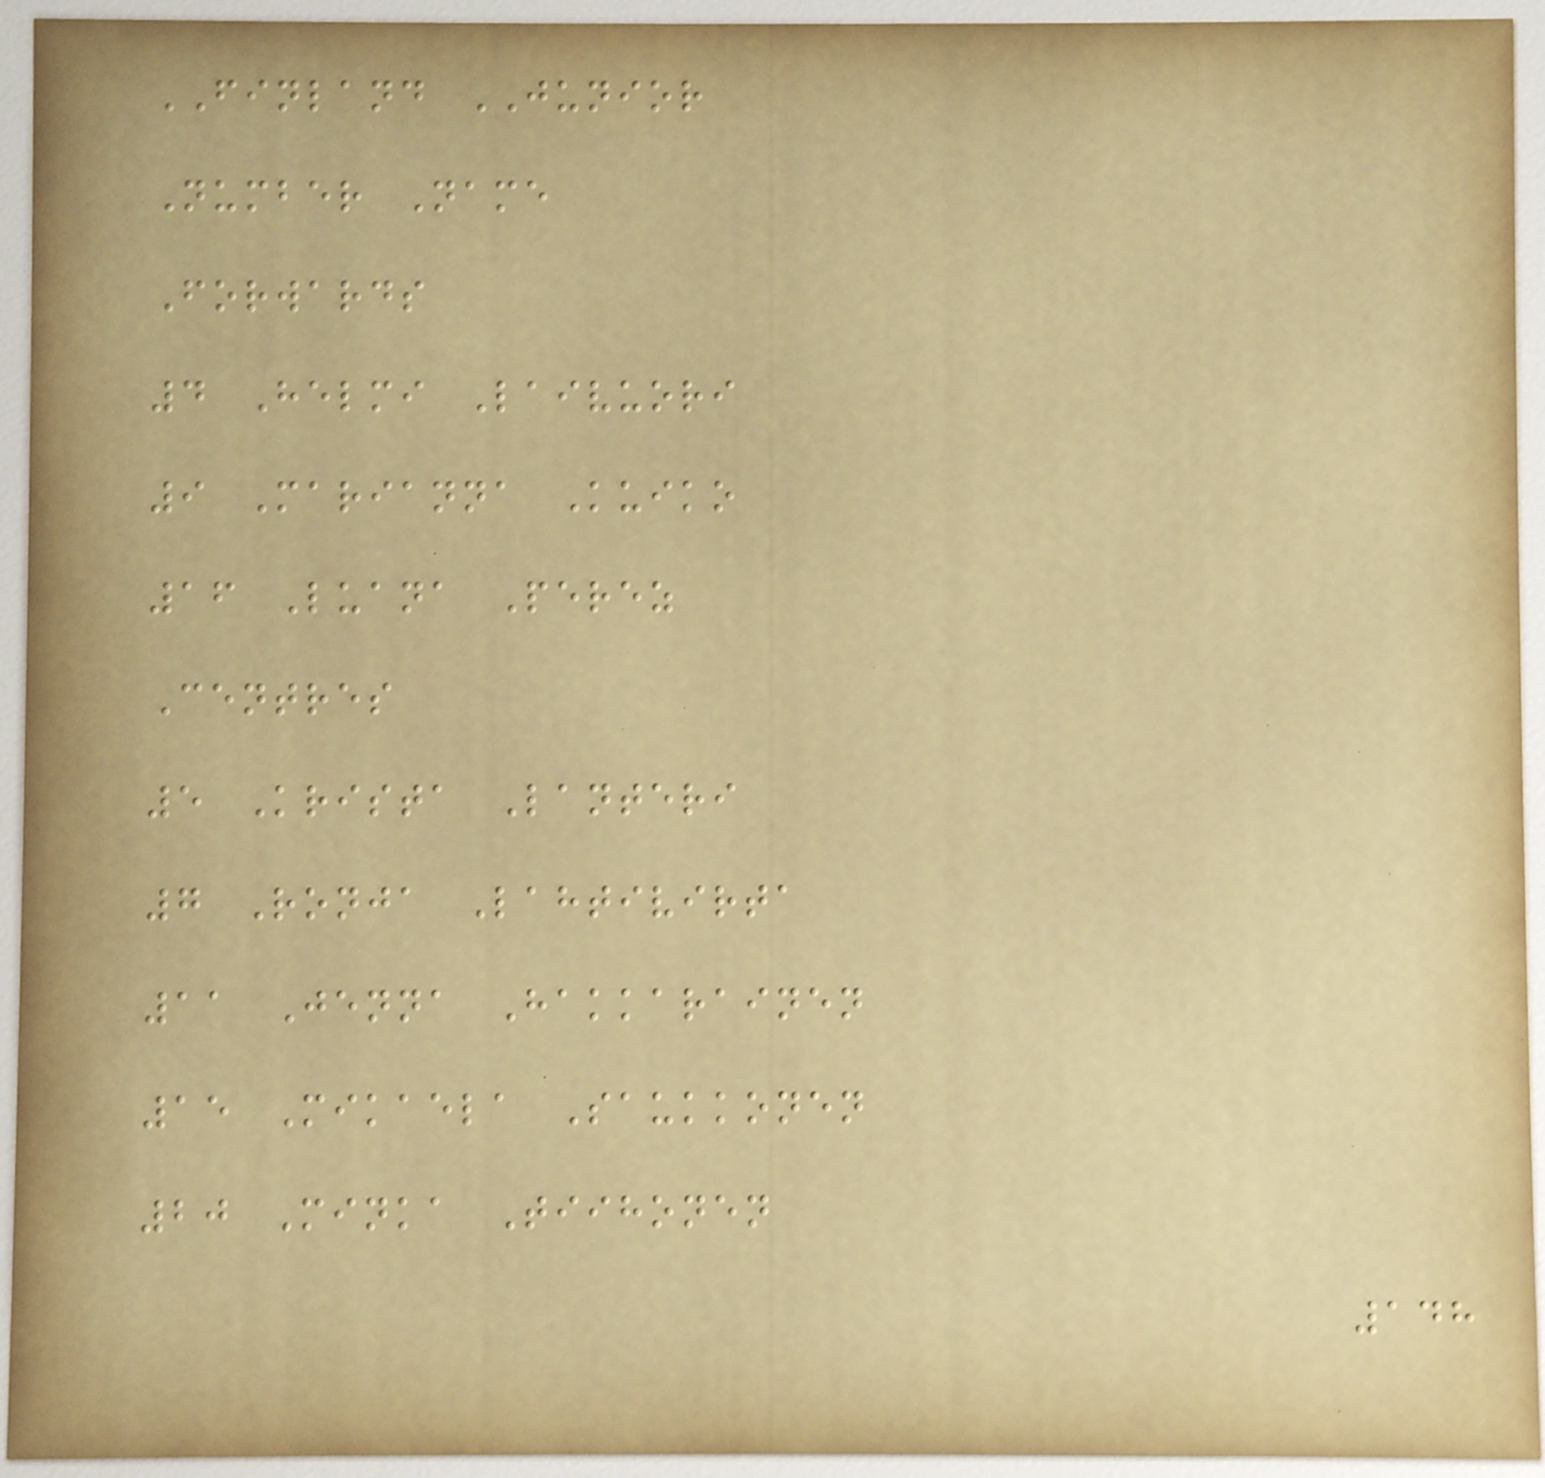FINLAND JUNIOR
Number Name
Forwards
4 Helmi Laivuori
9 Marianna Kuiko
16 Luana Perez
Centres
5 Krista Lanteri
7 Ronja Lahtivirta
11 Jenna Hakkarainen
15 Mikaela Saukkonen
20 Minka Tiihonen
148
